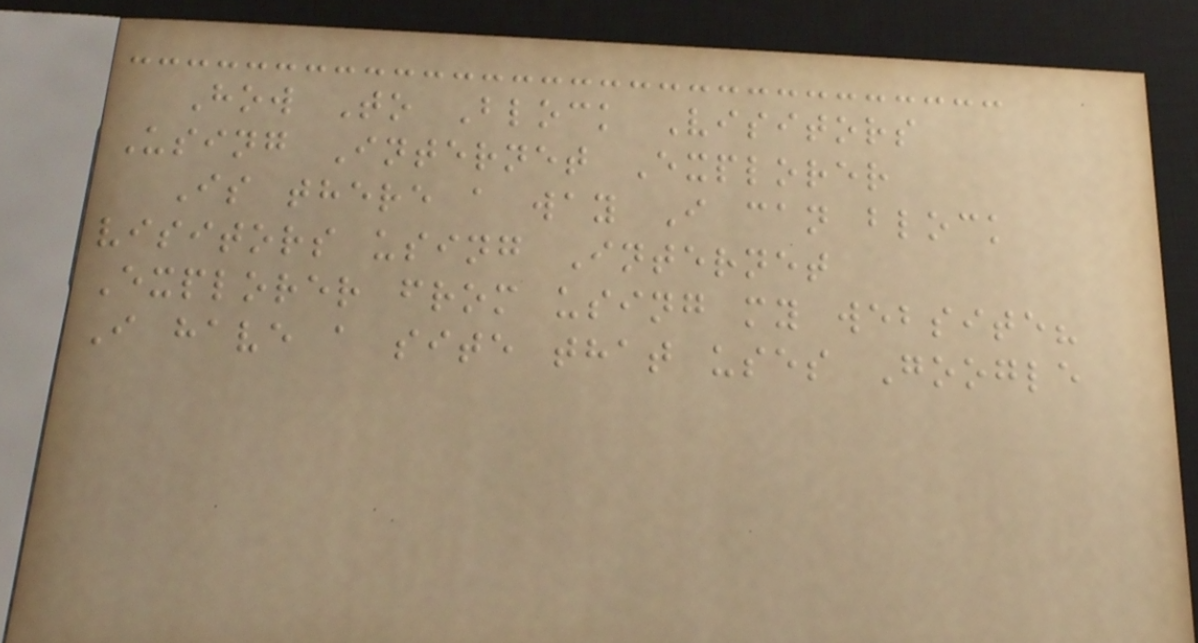How To Block Visitors
Using Internet Explorer
Is there a way I can block
visitors using Internet
Explorer from using my website?
I have a site that uses Google
